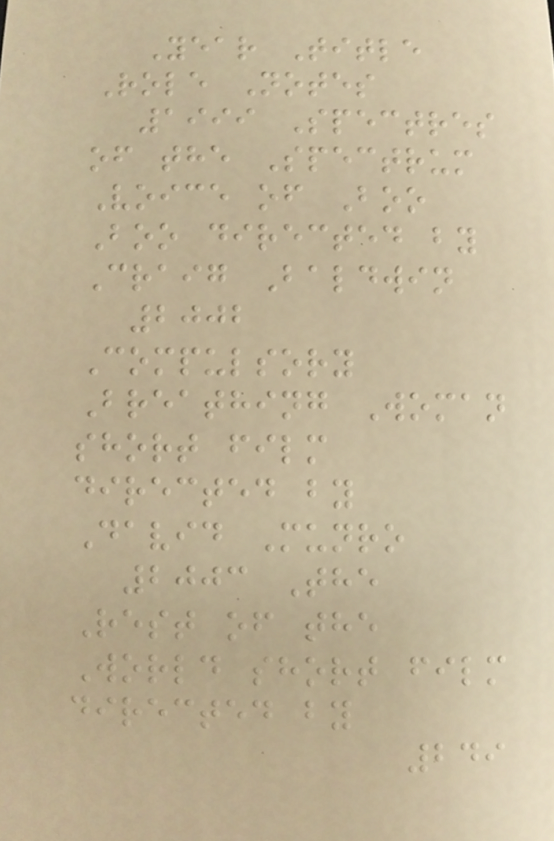Year Title
Role Notes
1999 Spectres
of the Spectrum
Voice of Boo
Boo directed by
Craig Baldwin
2002
Compulsory
Breathing Woman
short film
directed by
David Munro
2003 The
Rest of the
World short film
directed by
249
